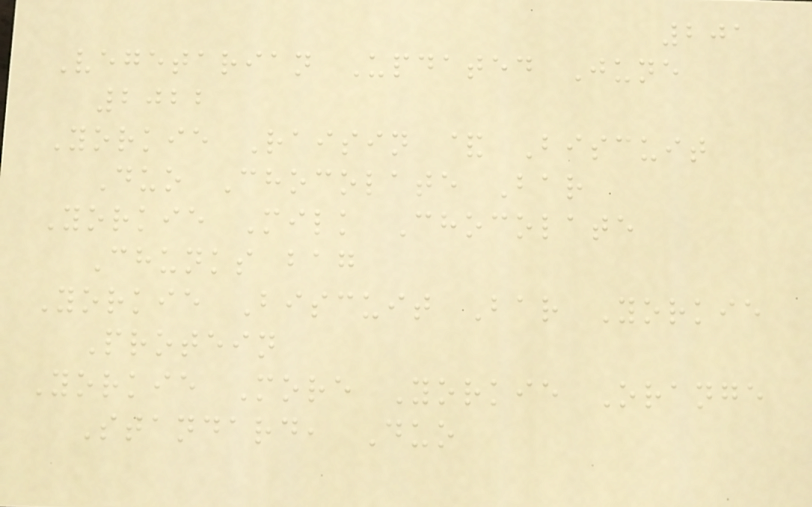201
Vegetarian Updated June
2022
Yorkie Raisin & Biscuit
Duo Chocolate Bar
Yorkie Milk Chocolate
Chunks bag
Yorkie Biscuit Bar Yorkie
Protein
Yorkie More Yorkie Orange
Standard, Duo
